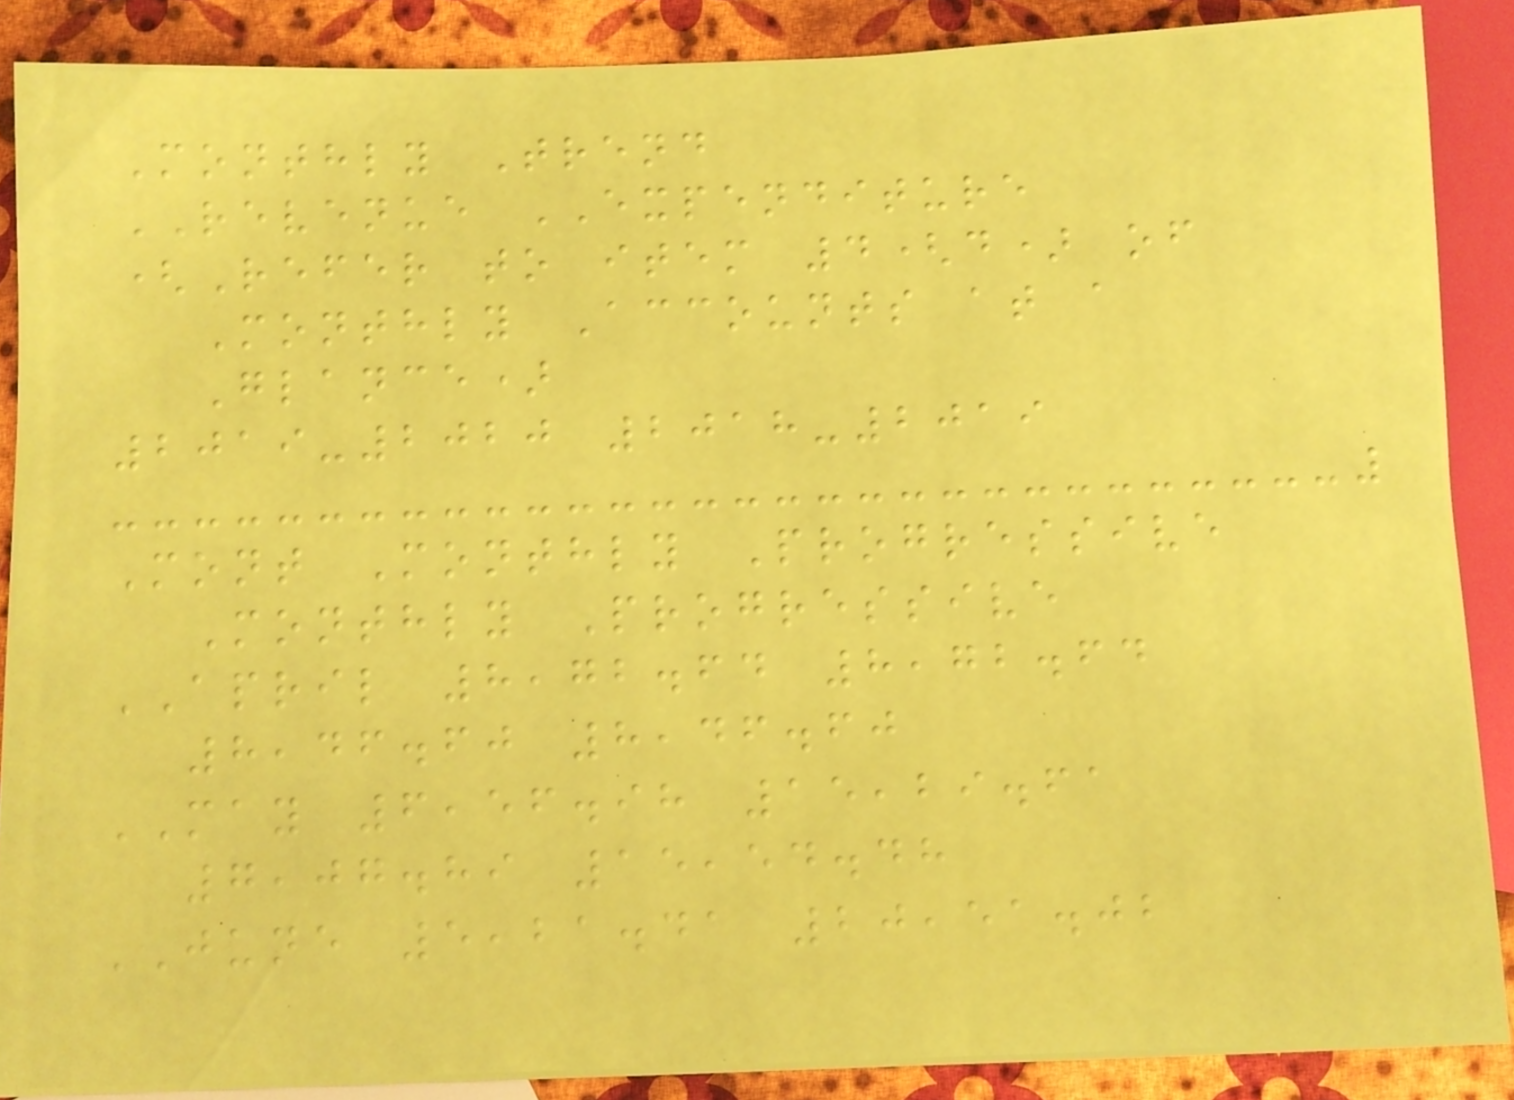Monthly Trend
REVENUE EXPENDITURE
(Refer to item 4(d) of
Monthly Accounts at a
Glance)
2019-2020 2018-2019
Mont Monthly Progressive
Monthly Progressive
APRIL 8,72.64 8,72.64
8,46.60 8,46.60
MAY 6,56.98 15,29.61
7,07.89 15,54.48
JUNE 5,21.41 20,51.02
